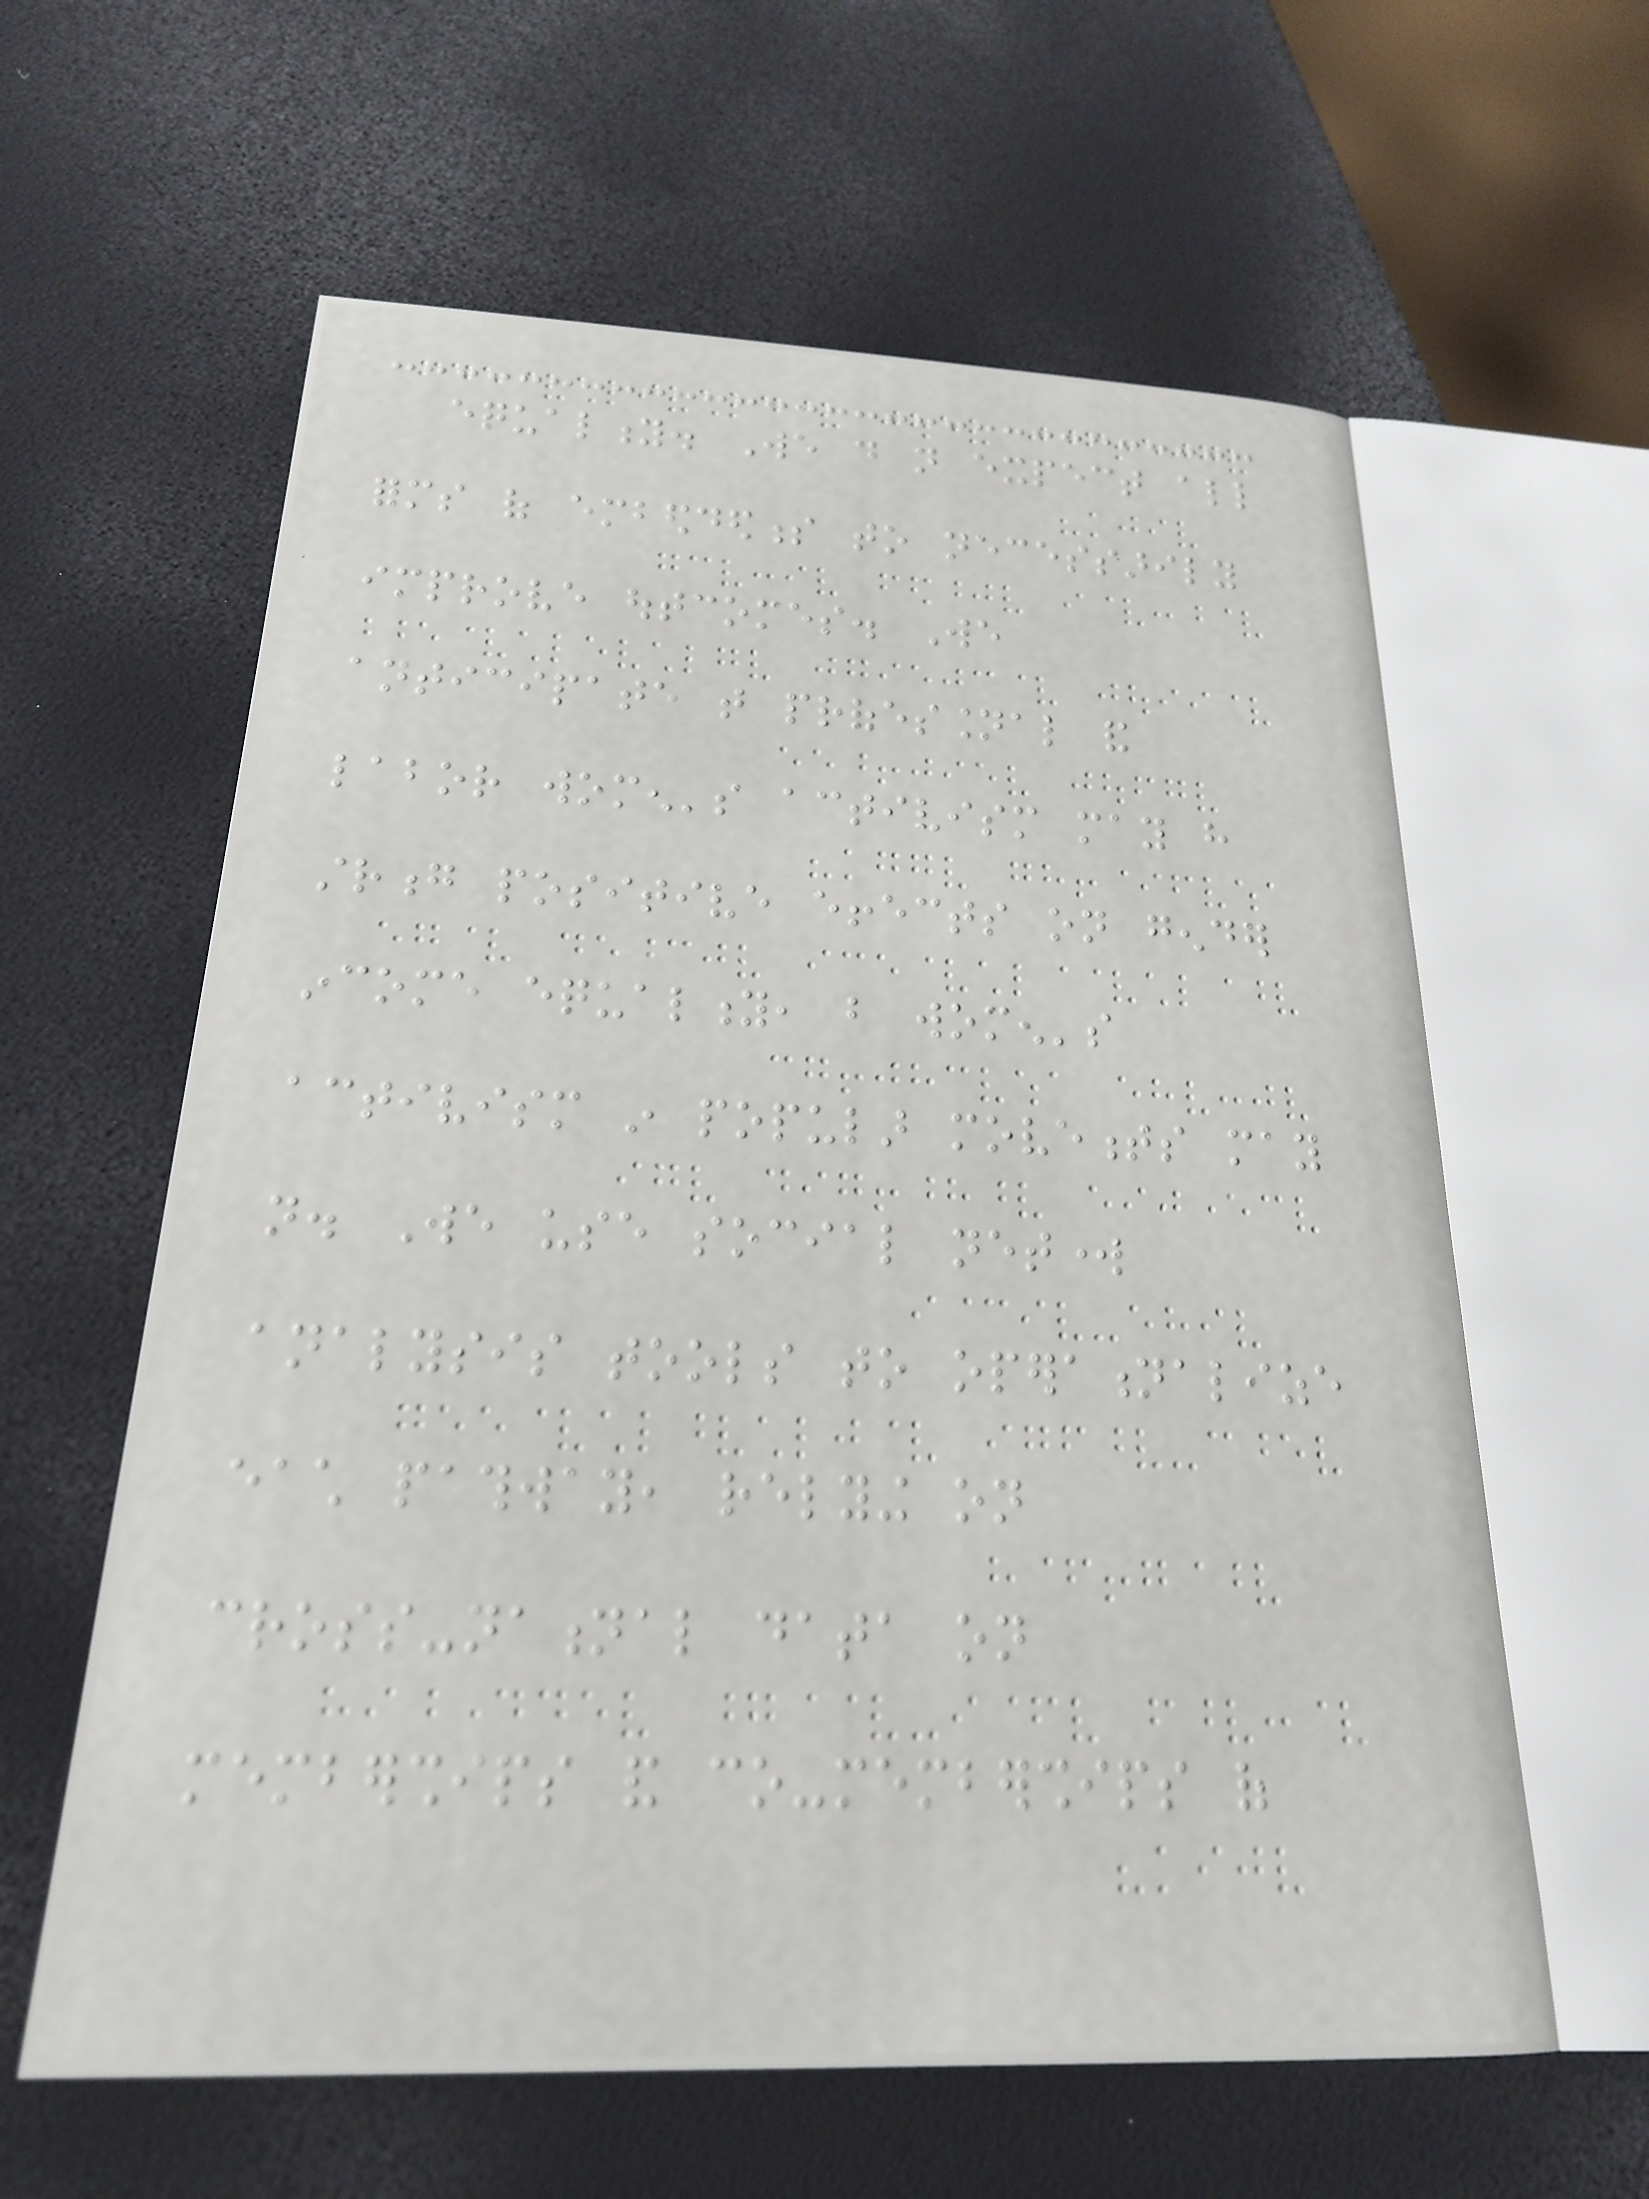equality. We do not expect all
forms of embeddedness to necessarily
improve outcomes. We
anticipate that professional and
labor women's activism may have
strong positive effects on gender
income equality, but women's
activism in popular movements may
not. We use social network
analysis tools to operationalize
each pathway, relying on
cross-national data on
memberships and co-memberships of
